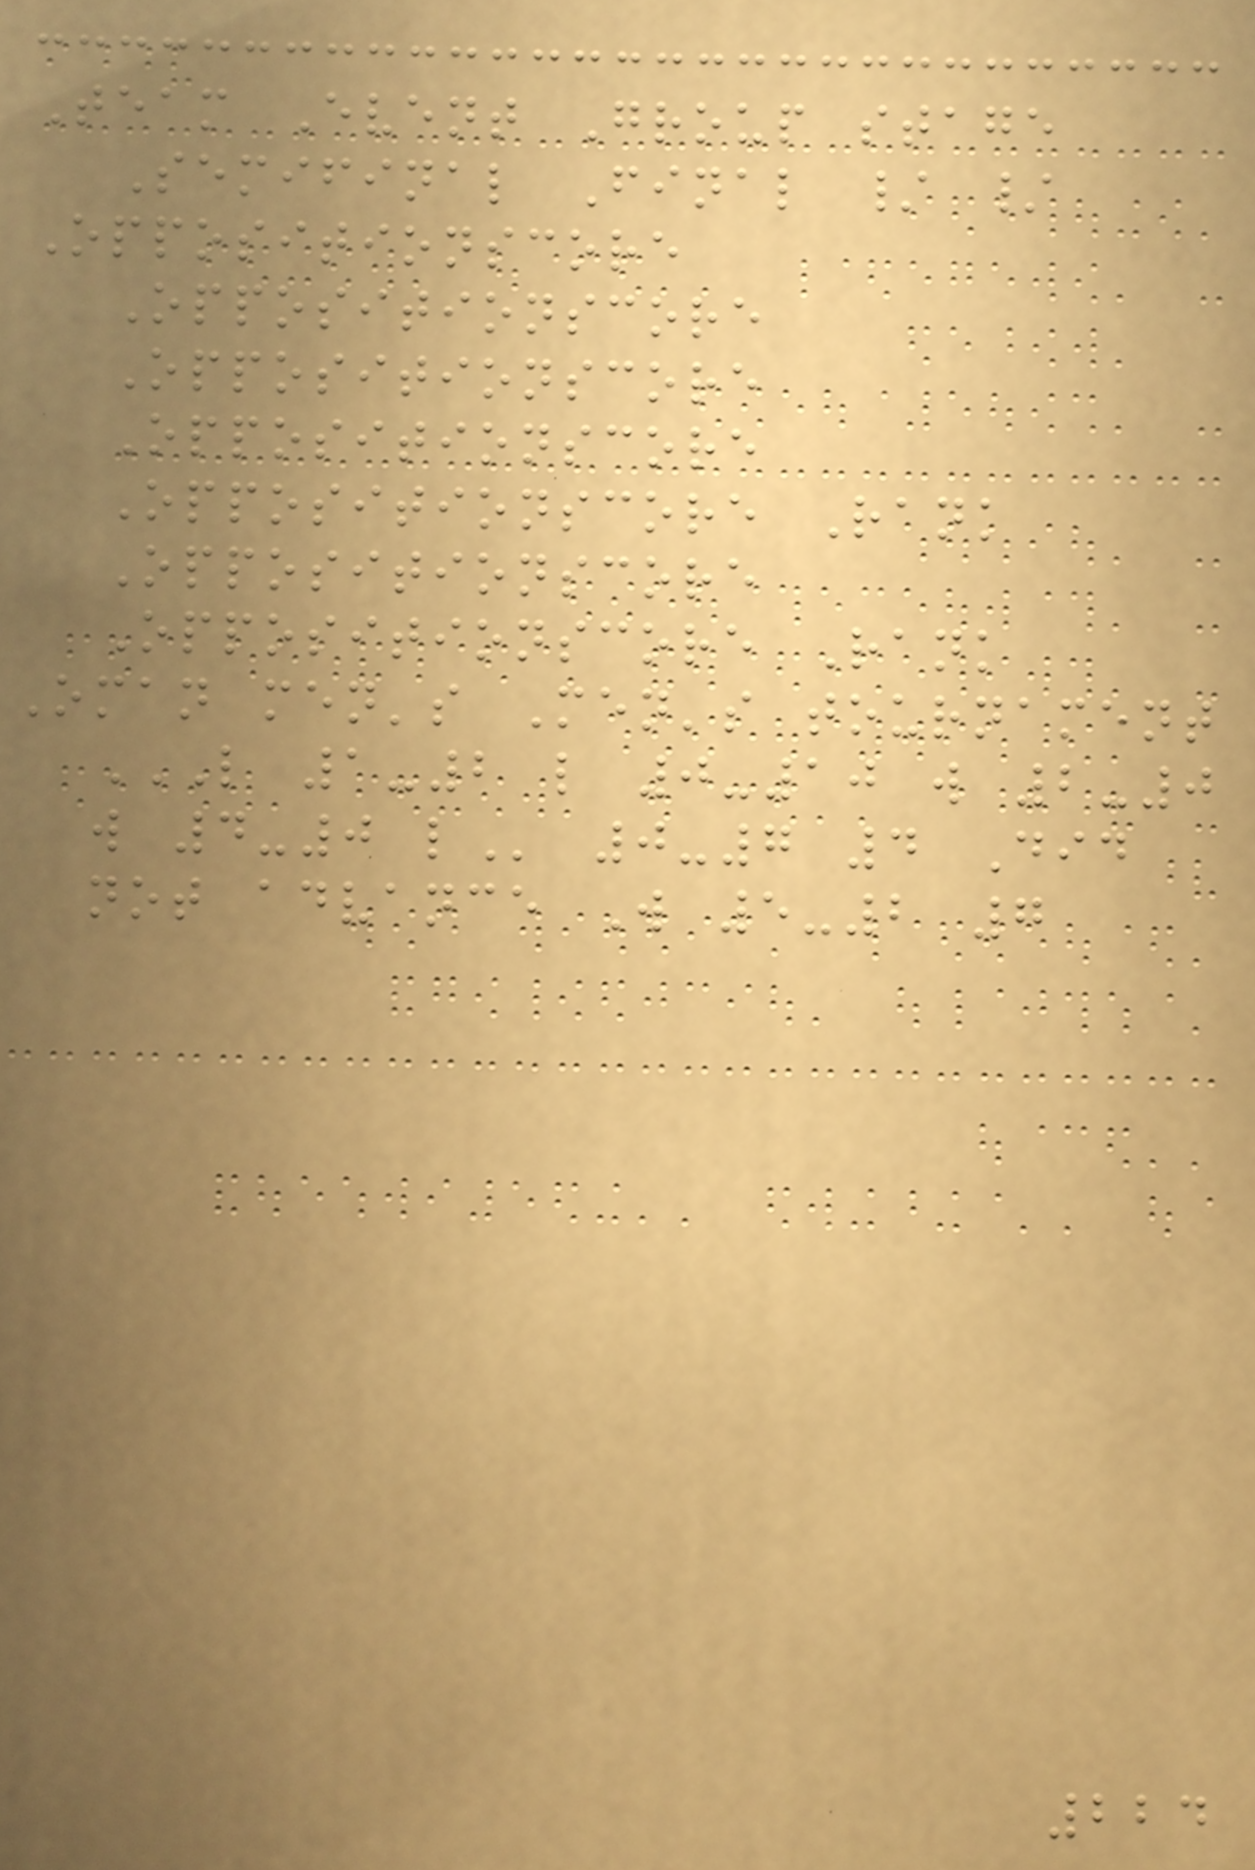Team Event Group stage
Semifinal Final / /
Oppositionscore
Oppositionscore
Oppositionscore
Oppositionscore
Oppositionscore Rank
Oppositionscore
Oppositionscore Rank
Oman men's Men's tournament
L 1-2 L 0-10 W 2-0
W 4-0 L 0-7 4 Did
not advance W 5-2 7
224
